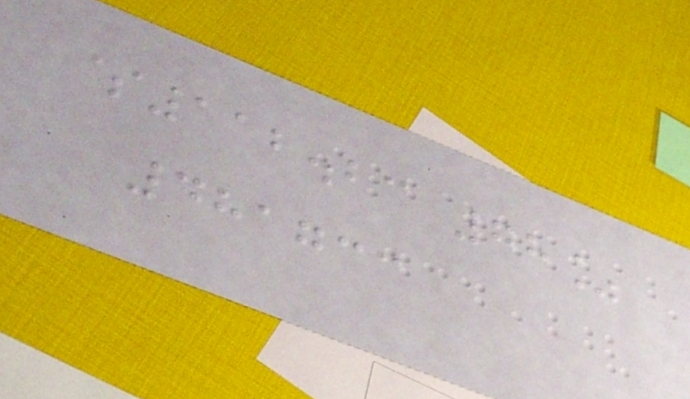$112.23 78%
481733
